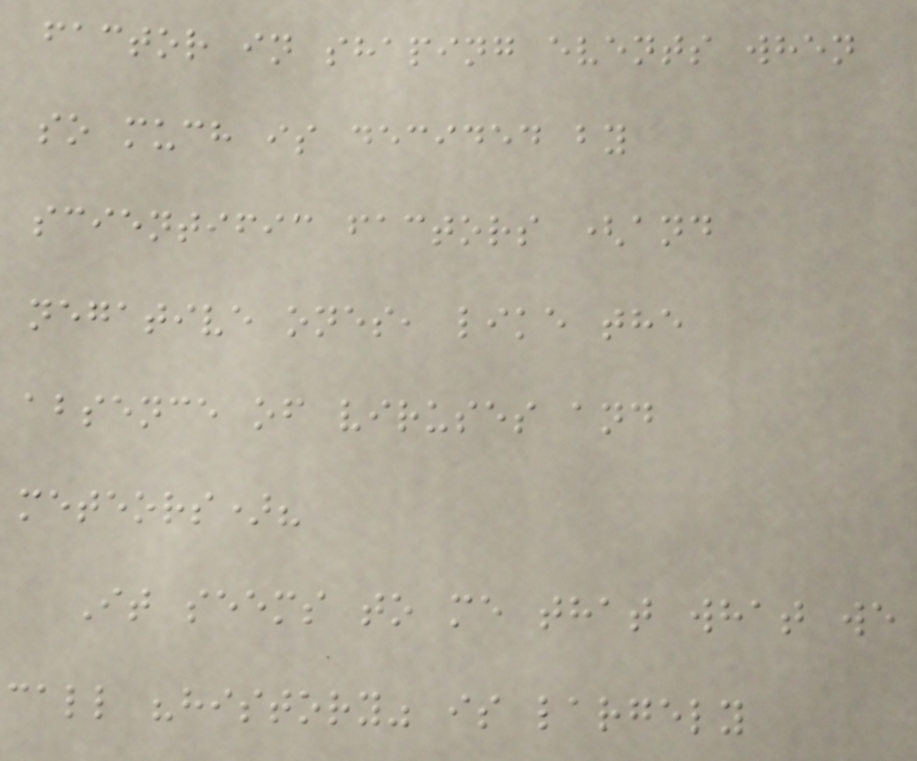factor in shaping events when
so much is decided by
scientific factors (and
negative ones, like the
absence of viruses and
meteors)?
It seems to me that what we
call "history" is largely
